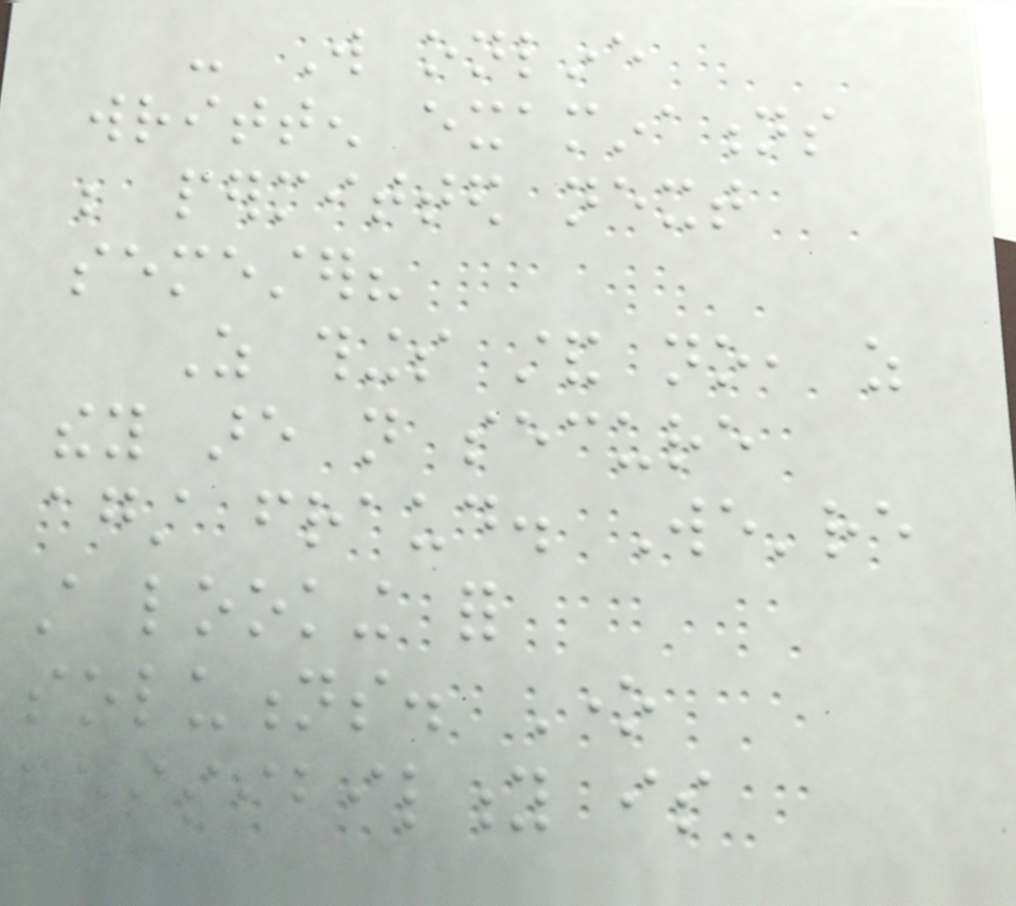- Will online
written examinations
be permitted next
semester?
As things stand no, as
they are not secure
against fraud. We're
still looking for
solutions. One
possibility is
